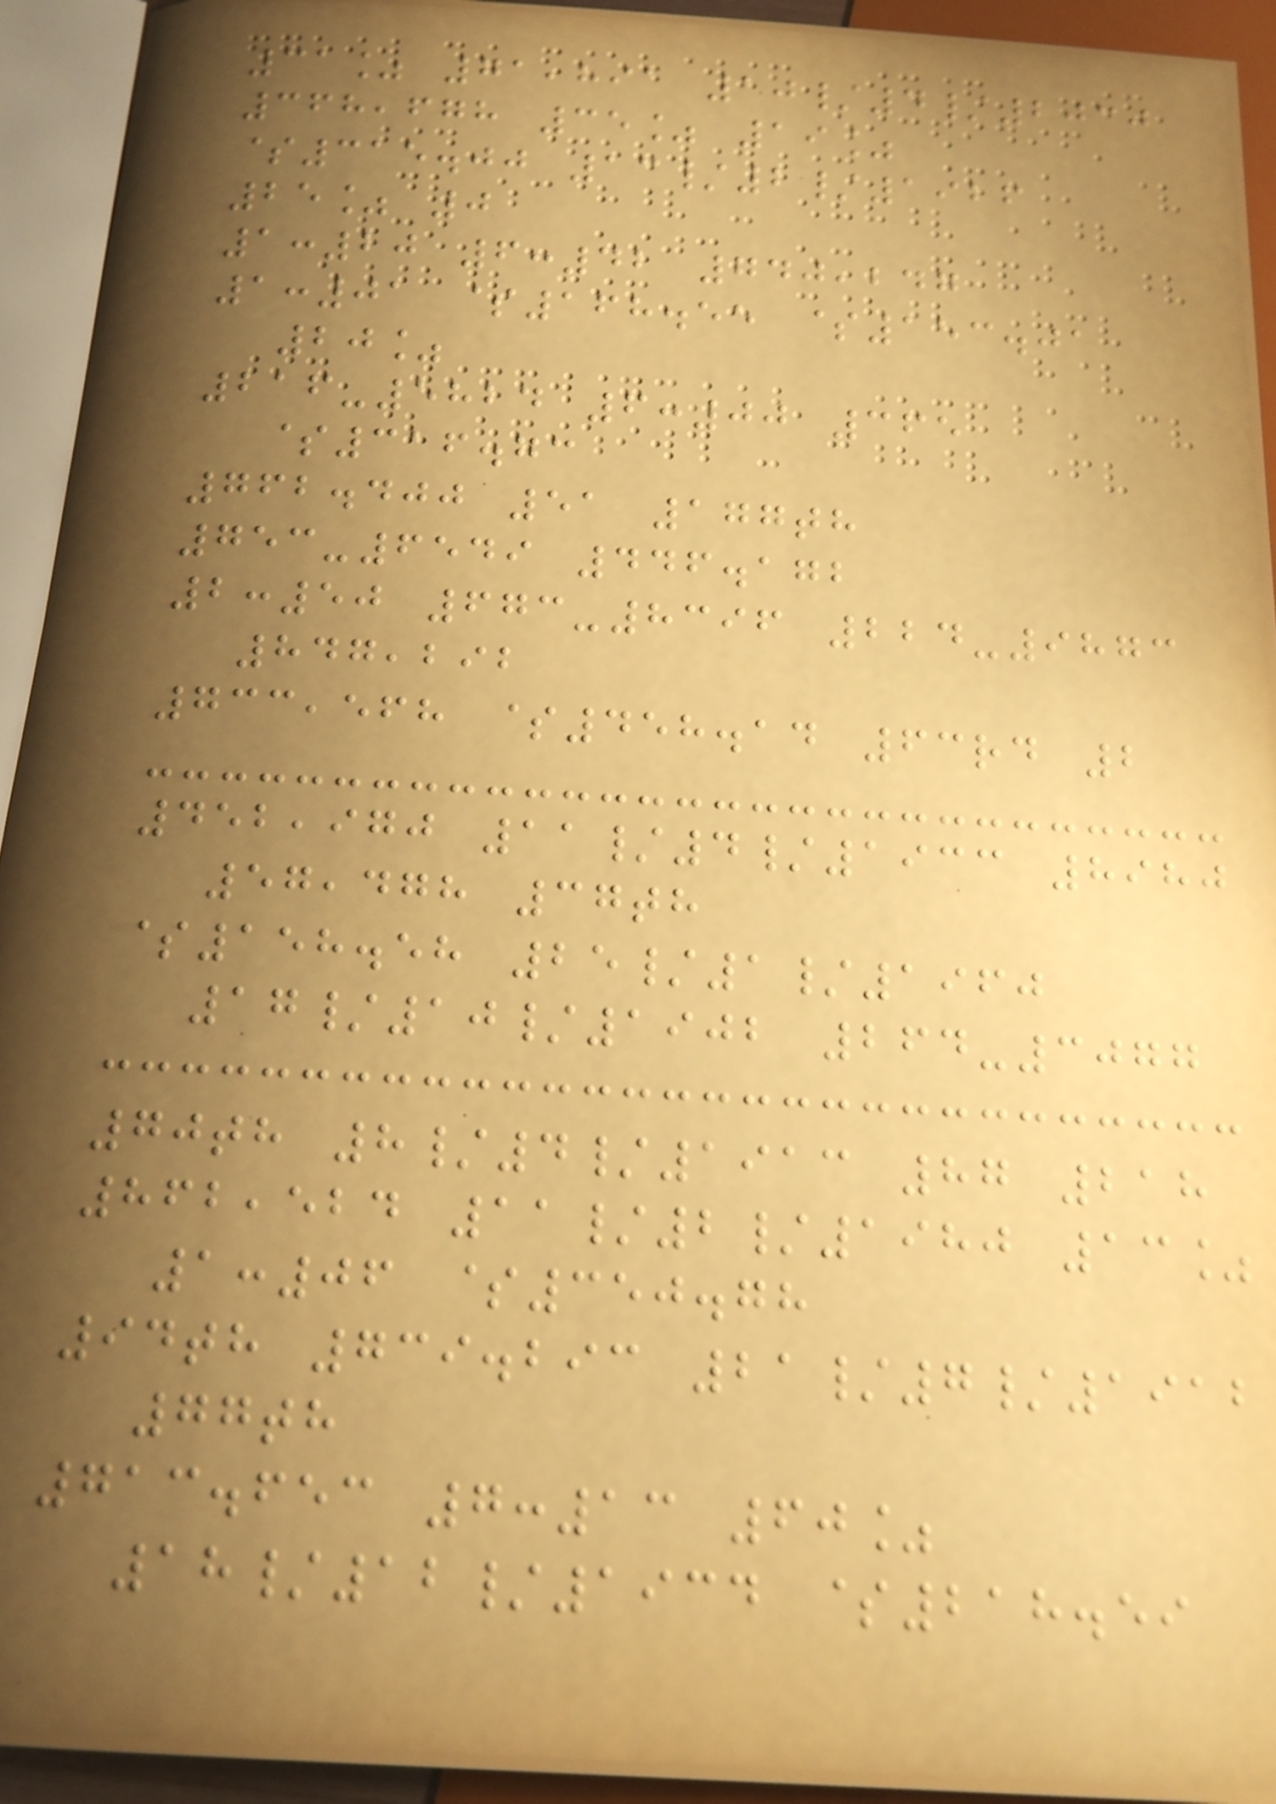31% 71,891 10/4/2030
368,678 35% 19%
$315.00 13/2/1926
25% 0
1:20 6:42 740,247
1:01 $168.55 $153.01
20%
216-5824 6:00 365
$316.73
762.400 51 177th
753-6549 446.172
2:50 673-8396 224-9873
847,292
733,568 $458.14 63rd 2
452,970 11/4/1933 8980
57,478 37th
$158.58 25/1/1960
17/10/1902 264-3077
70th 8/4/1913 87 218
862,524 11/2/1980 13%
1:06 $350.78
94th 739.293 21/7/1912
77th
713.653 7:13 60%
18/12/1934 $218.59
